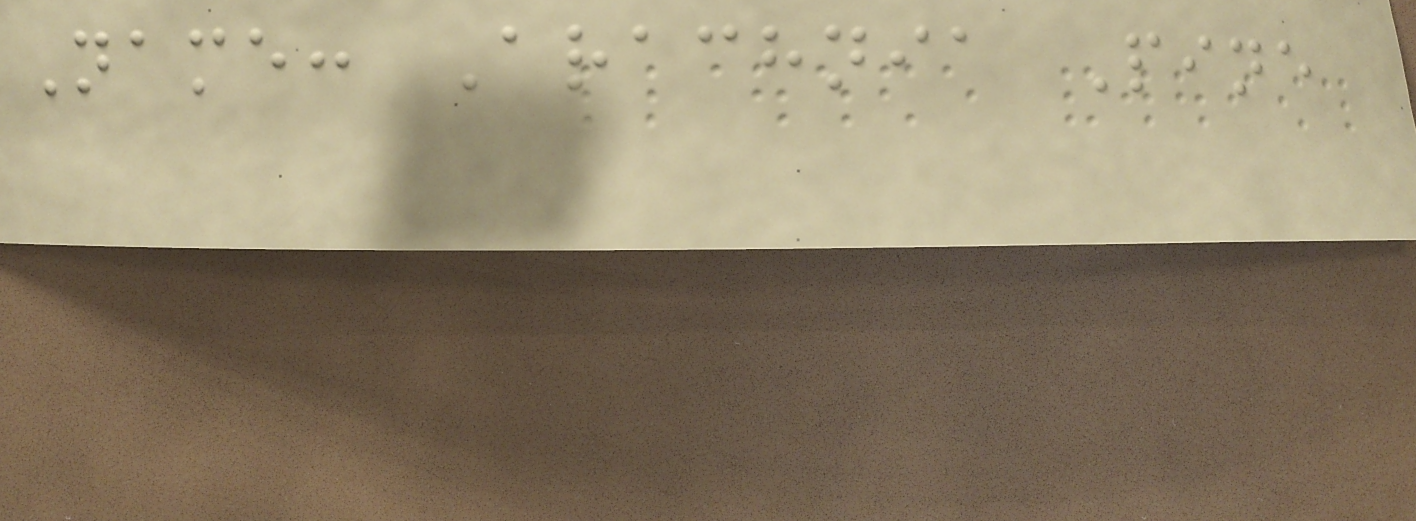Name: Arachnia Pine
